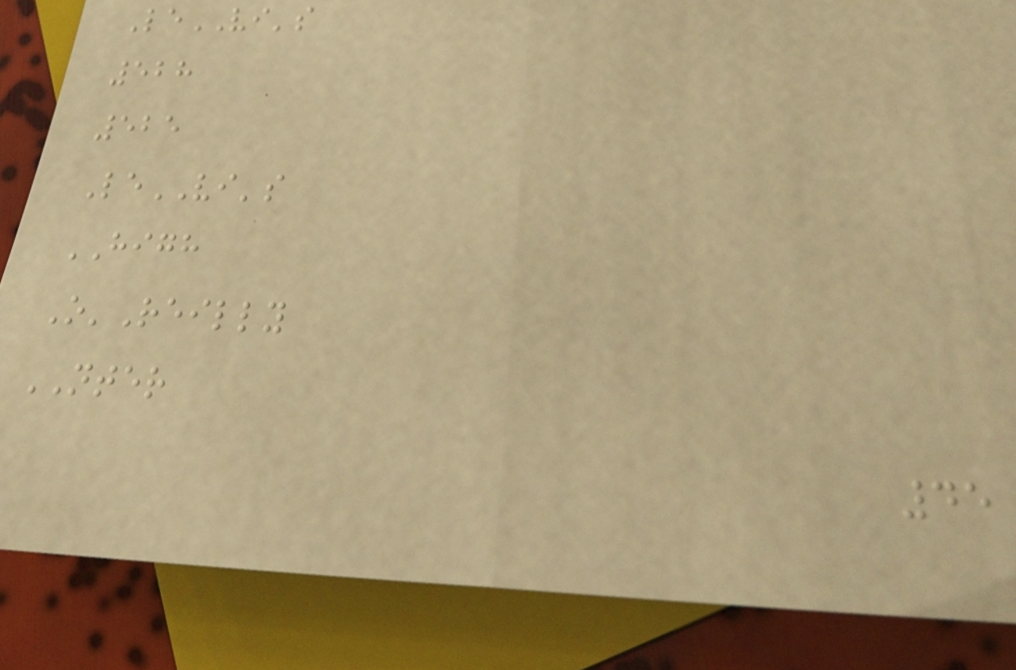LeVI's
528
525
LeVI's
HIGH
O'Reilly
NTER
45
